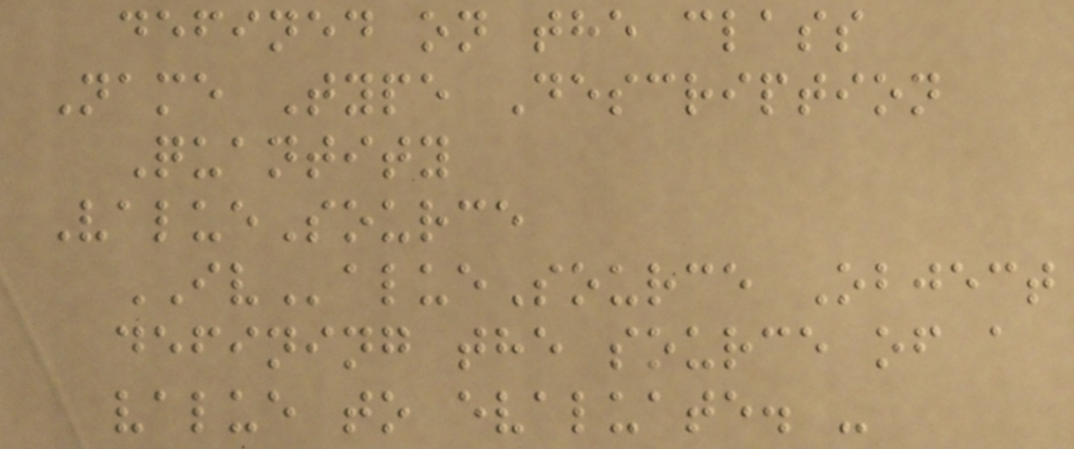defined on the class
Name Type Description
Quantity
ValueSource
IValueSource Object
defining the source of a
value to evaluate. -
